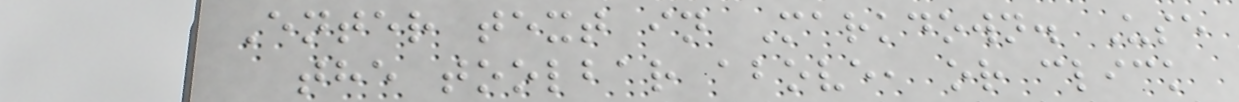Enter text in Markdown. Use
the toolbar above, or click
